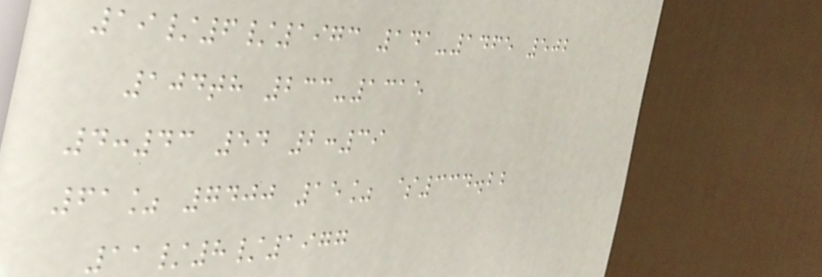19/6/1973 141-1465 502
104th 233-1315
4:43 54 2:39
61% 7400 15% $334.22
11/8/1977
